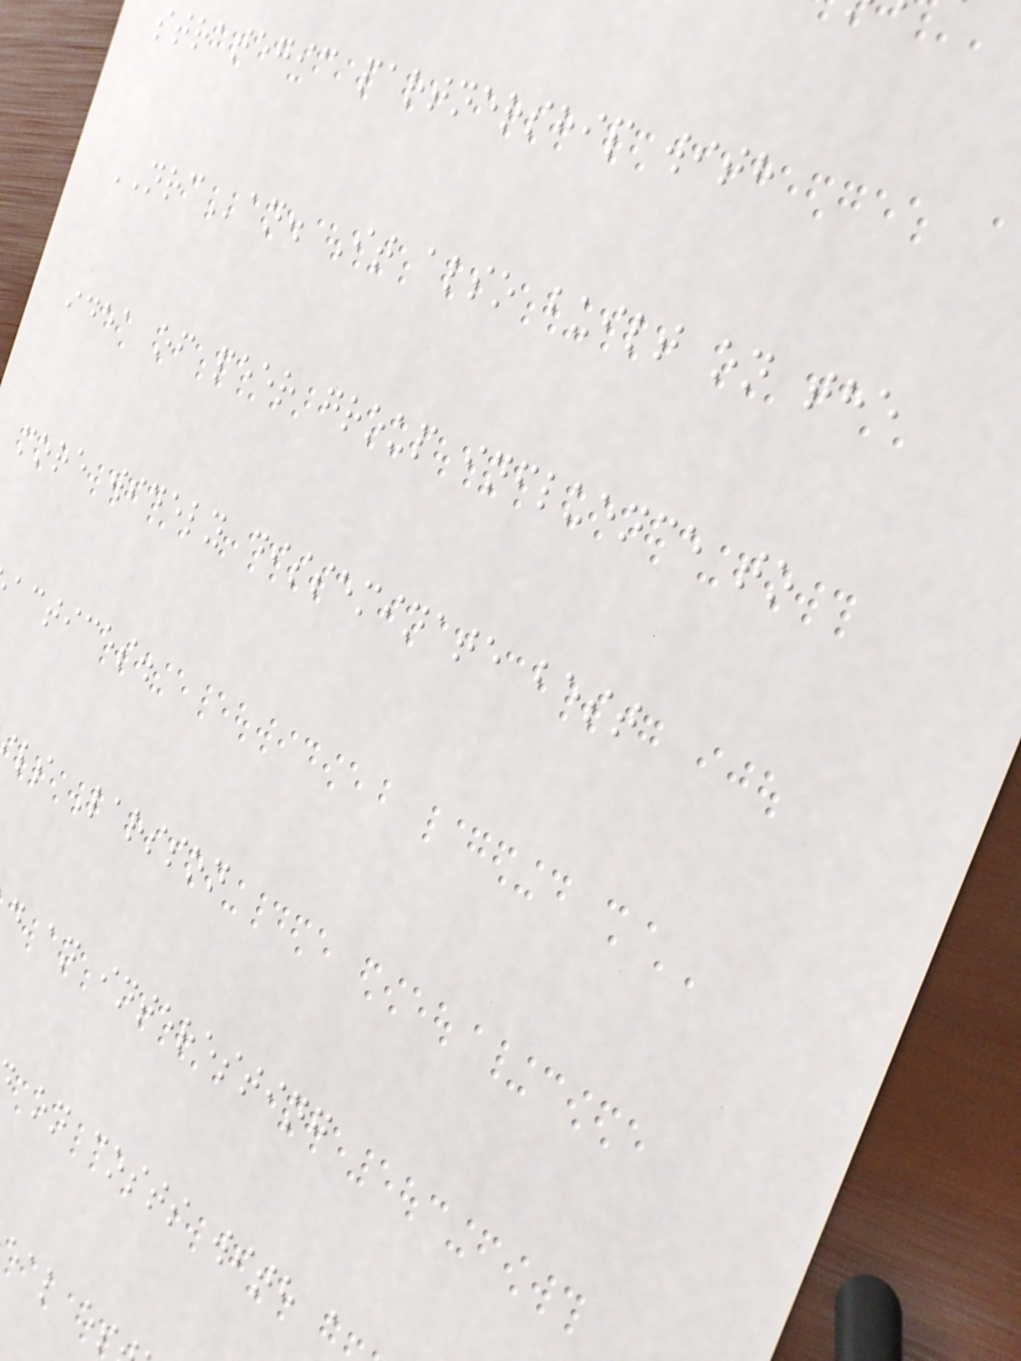strategic partnership with
NRCan. It also built on the
idea of peer group influence to
more widely disseminate best
actices.
ls Larsson
d an interesting
on costs with a
